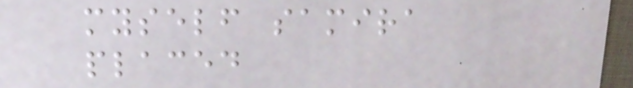myself samira
placed
